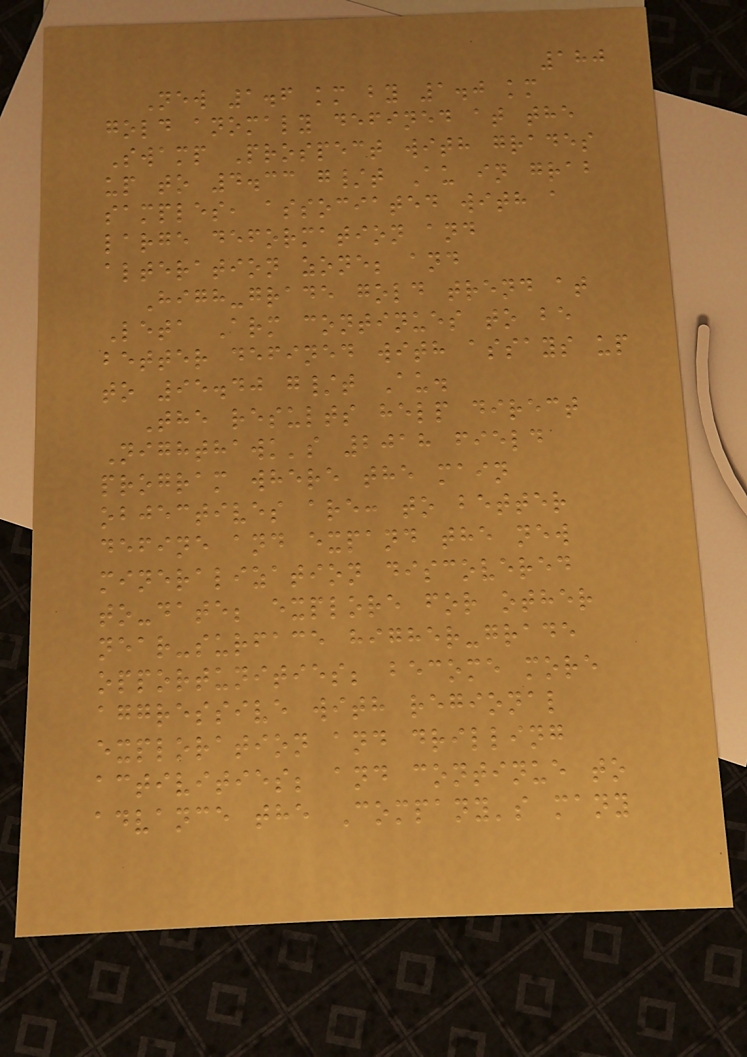180
New 1.6 km by 1.0 km
gold anomaly defined at the
Swamp Prospect with grades
up to 4.33 g/t Au in grab
samples, associated with a
large deformation and
alteration zone; and
High-grade gold trend at
Leta Arm continues to be
better defined with assays up
to 95.40 g/t Au.
The results help direct
Nighthawk's 2018 field
program where the main
objectives are: to better
define and expand the new
mineralization discovered
to-date; explore for other
near-surface higher-grade
opportunities; become more
aggressive with regional
exploration and drilling
activities; and continue to
advance the Company's many
